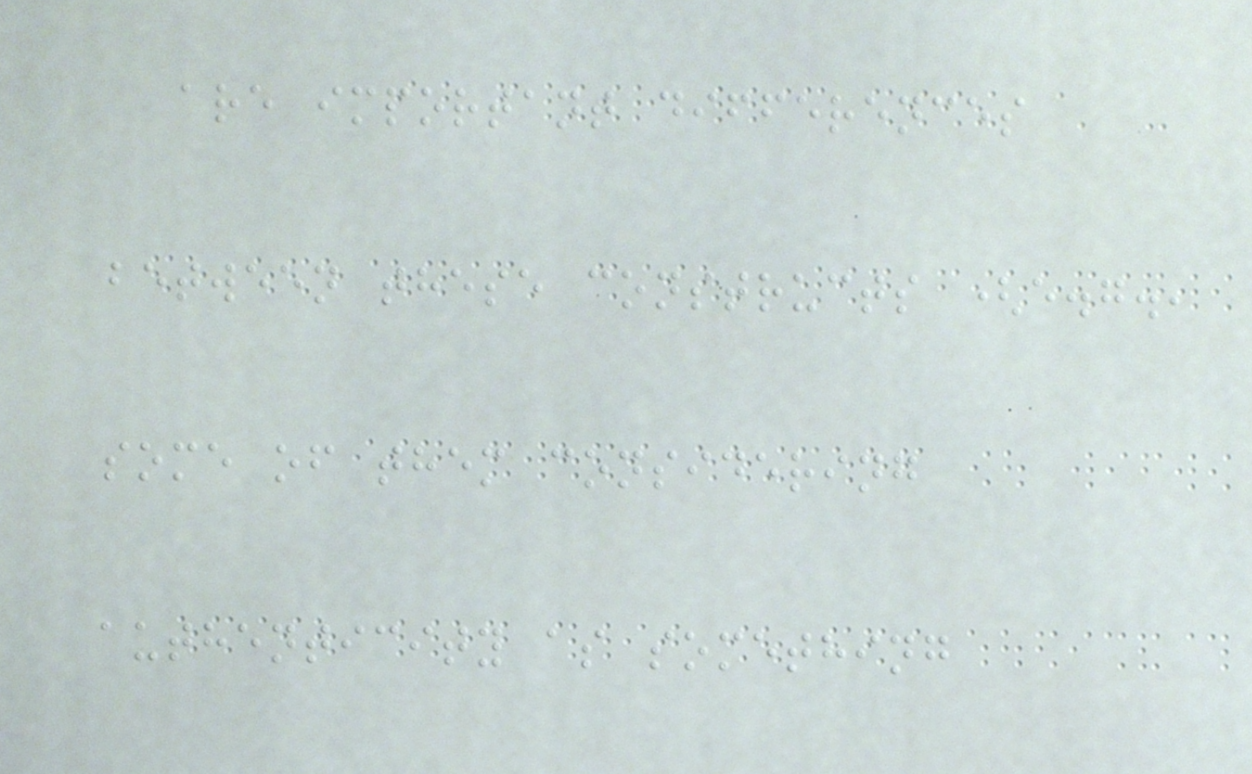are important differences
between these constructs (e.g.,
some of them considering
authenticity as something
